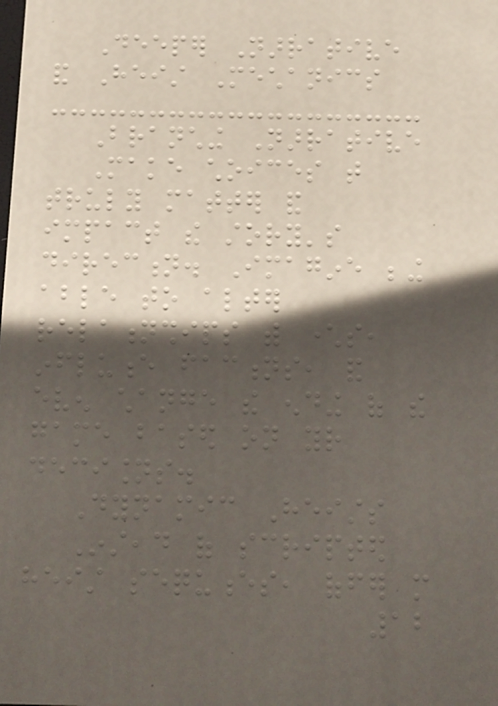Deeper Narrative
and Heist Mechanics
Branching Narrative
Make choices that
truly matter and
impact the story's
direction. Imagine being
able to alter
relationships with characters,
influence factions, and
even change the ending of the
game based on your
decisions.
Dynamic Heists
Instead of scripted
heist sequences, offer more
12
